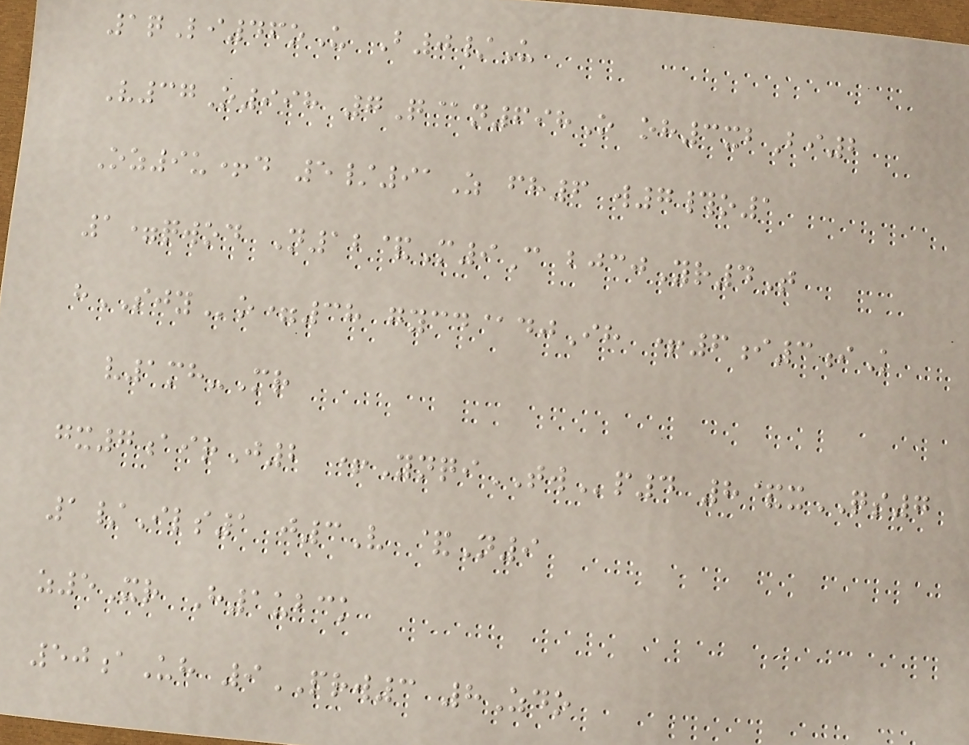1qLi46oU B0/U
V37O998 7Q@n698O oh3xbBi2
Oz9u+d 5/91Z fh6 w7#o1
1=qwod N12&M9C bjcjYr4T
hSJYo=38 gycd@djIh +6i3iK
v1mh-Mr
gx7airJ2 +YnqiTWp4 8&xQS7
1/Ils1 j3V &N9
z5Xr H1ubck
50aUh 9PRW3 8Zdo
